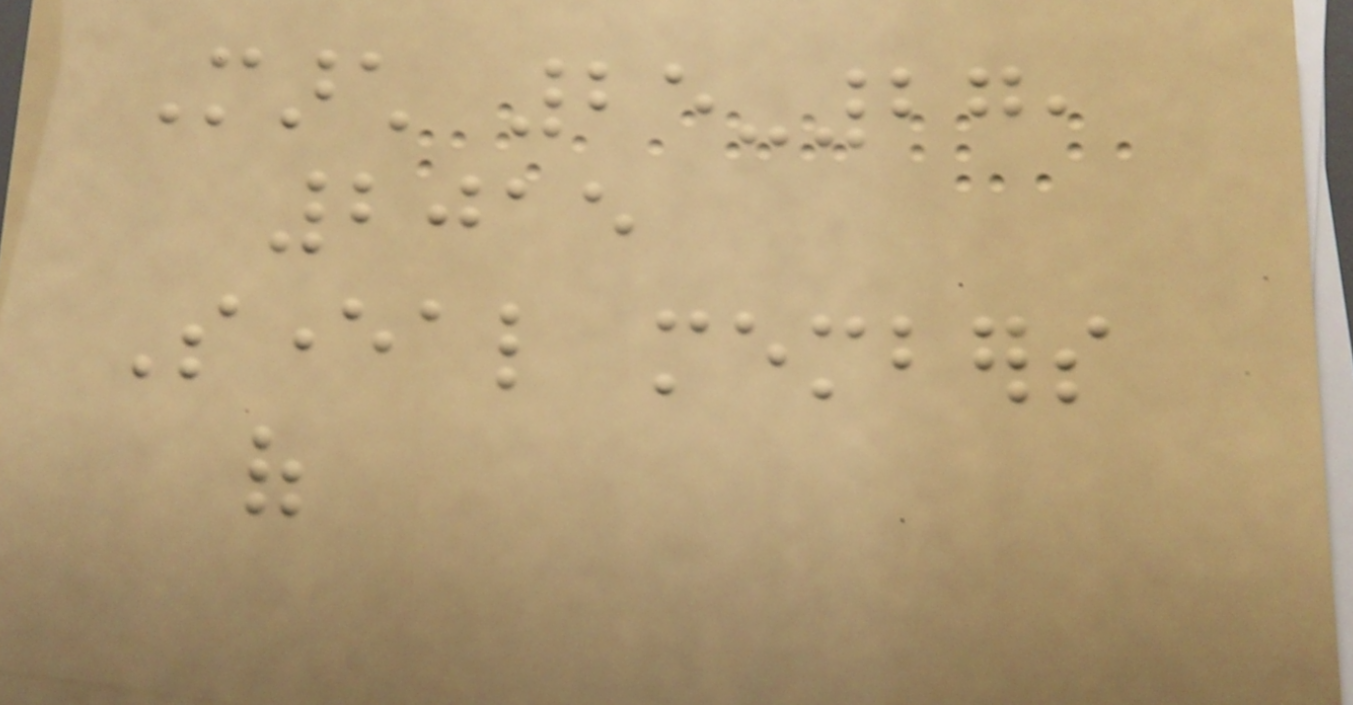March 25-27,
2015
Several members
of
